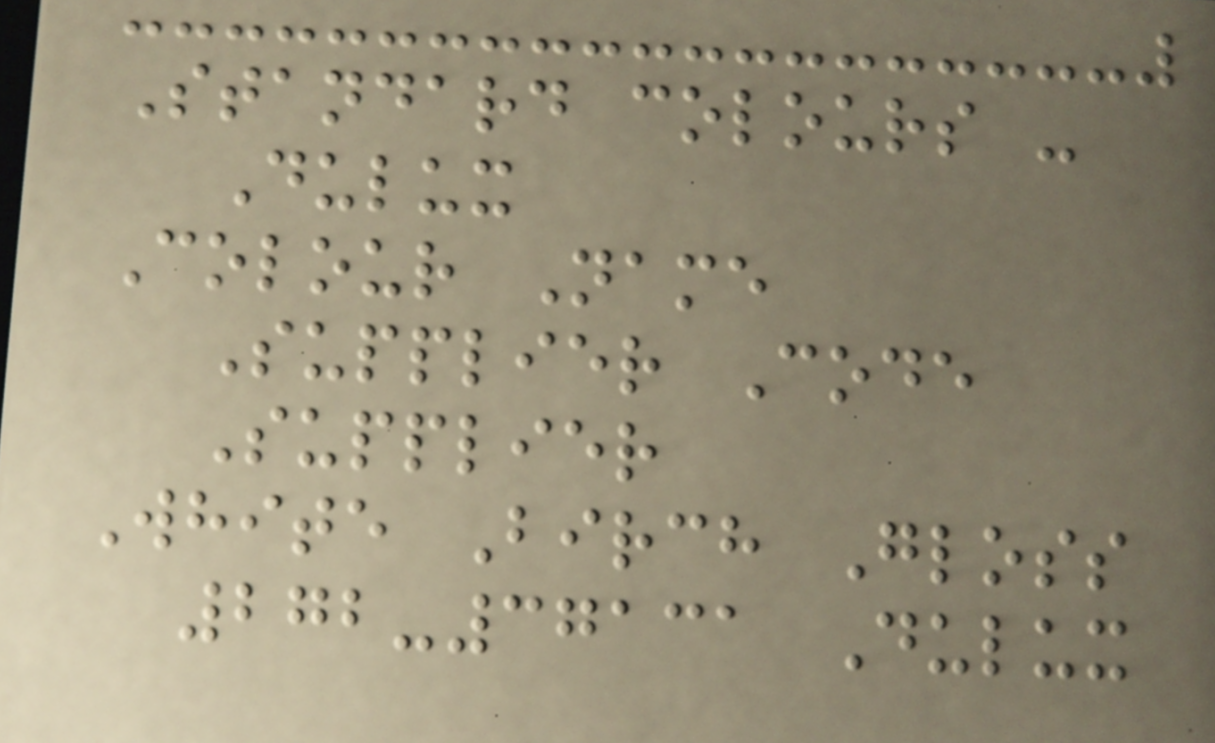Standard colours -
Dulux
Colour Name
Supplier Code
Supplier
White Birch Gloss
272-37131 Dulux
